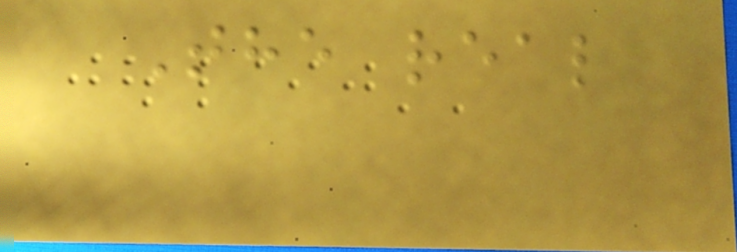The real
